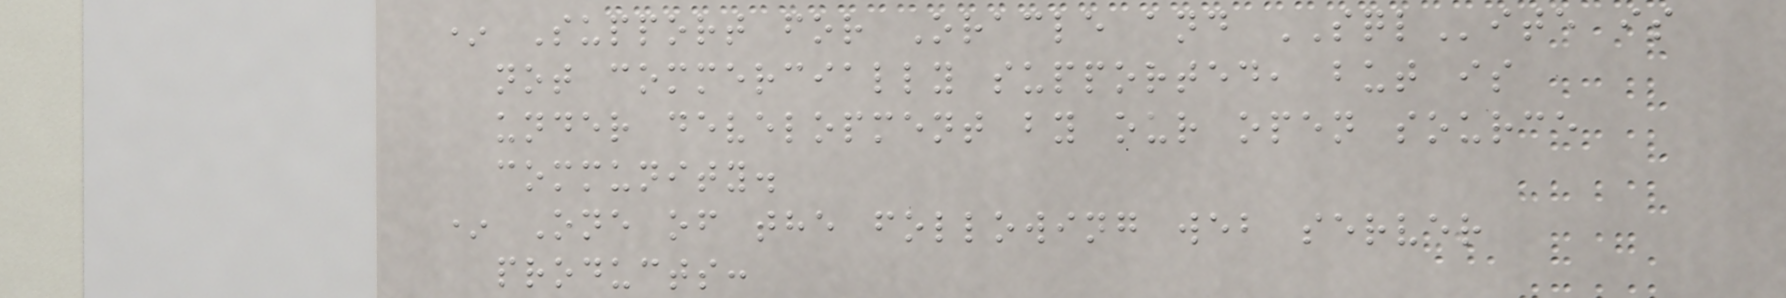* Support for Oracle and SQLite is
not commercially supported, but is
under development by our open source
community.
* One of the following web server
products:
